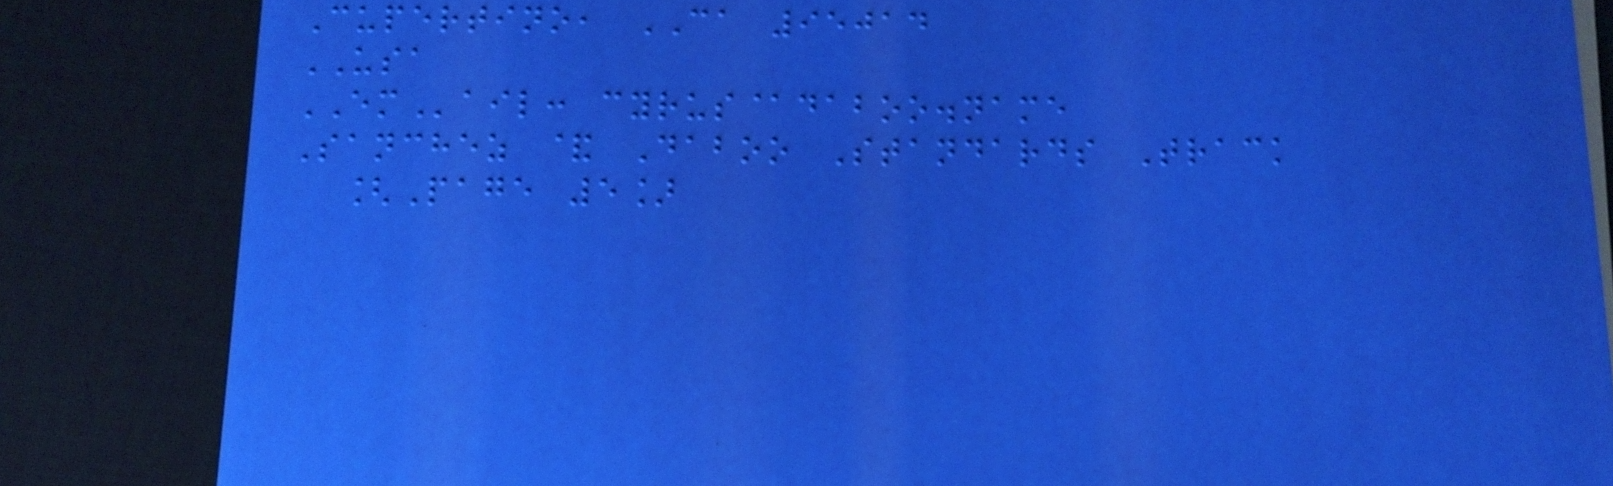Cupertino, CA 95014
USA
EMail: cyrus@daboo.name
Sanchez & Daboo Standards Track
[Page 5]
